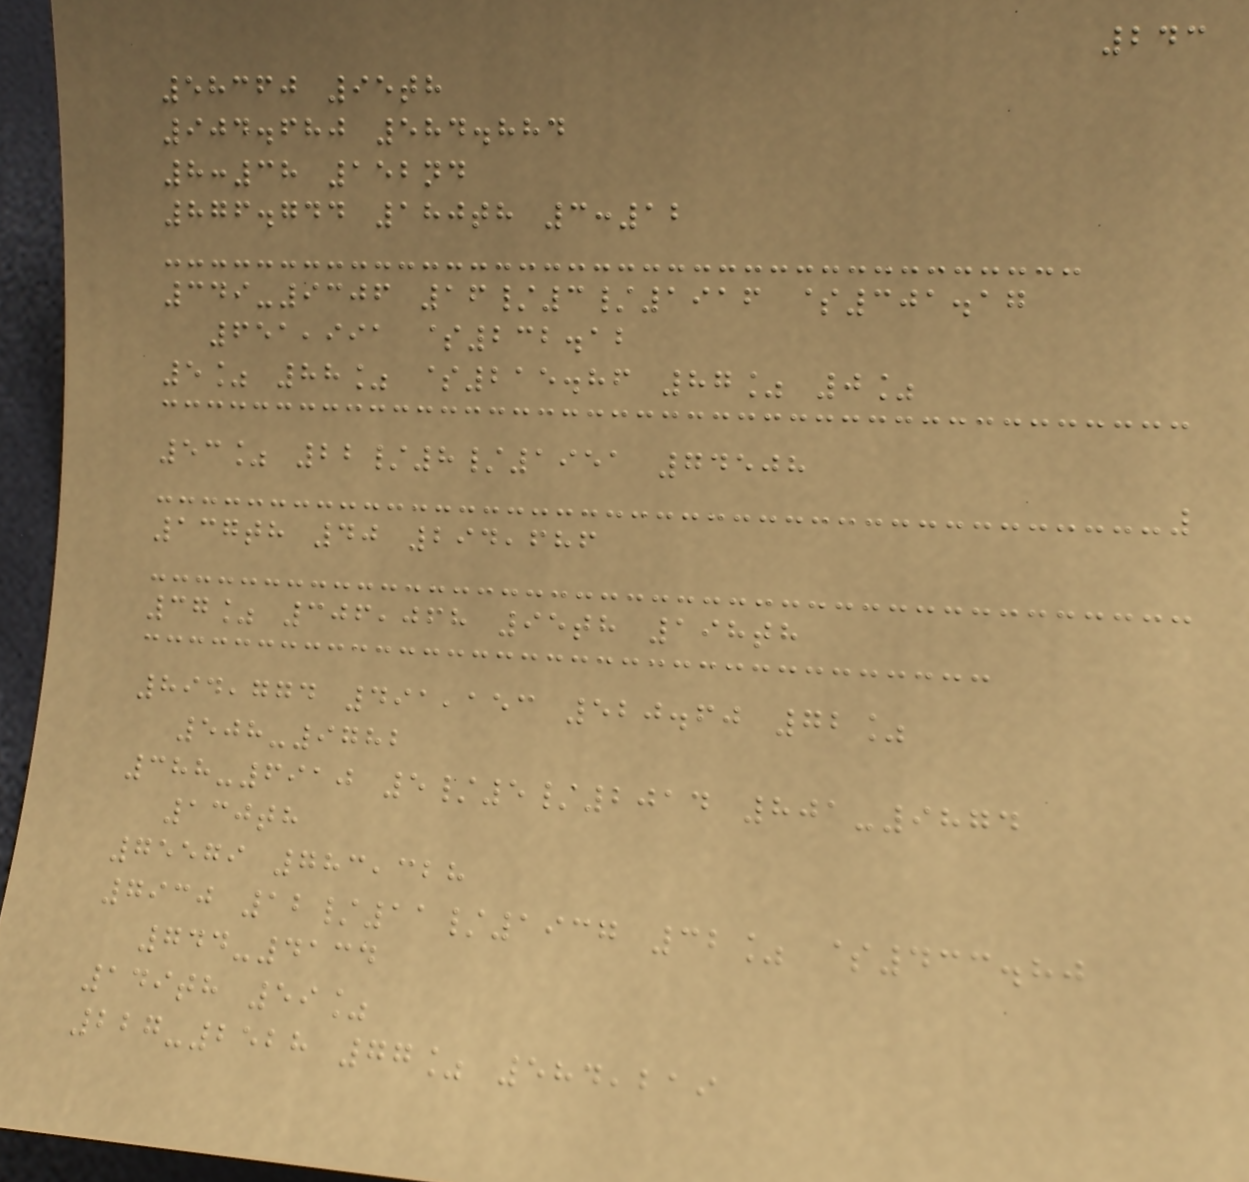243
58360 95th
904.680 584.884
8:38 152nd
876.744 180th 3:12
349-9306 16/3/1916 $301.17
651,991 $232.12
5% 88% $215.86 87% 0%
53% 22/8/1951 74508
137th 40 294,686
37% 306,068 95th 198th
894,774 491,153 520.60 72%
508-9782
388-6910 5/5/2014 801-9874
130th
75579 783,328
7930 12/11/1937 32% $433.80
744-4134
149th 59%
227-2528 77% 584,219
